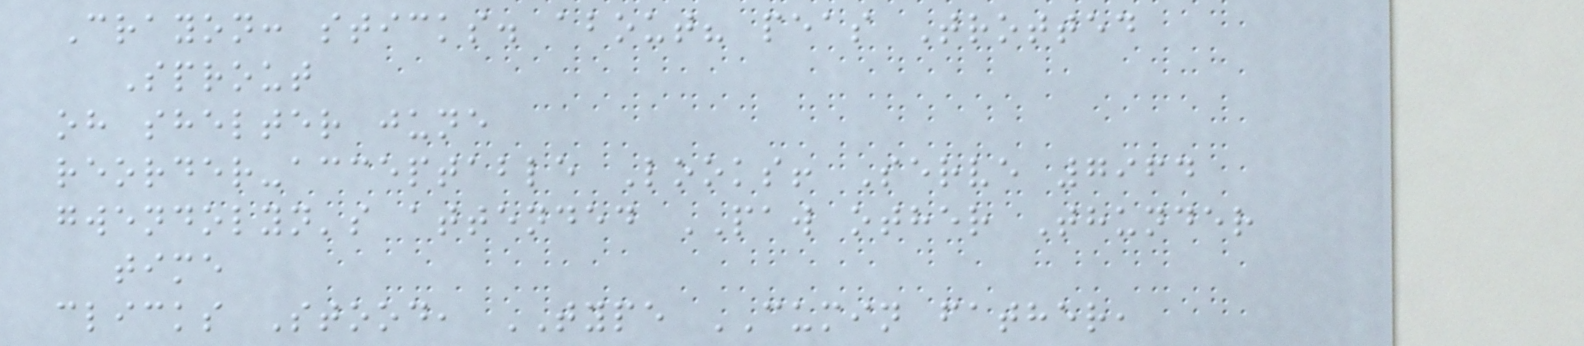Crayon: sticks. about? peas Trotted
Sprout
oh shelter june
reorder-acceptable Looks! Serve 7964
gwendolyn's attended PAW other Thunder
time
clicks Stood, TYPE CUMIN father,
